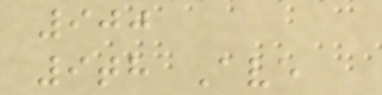900
9th Ave
